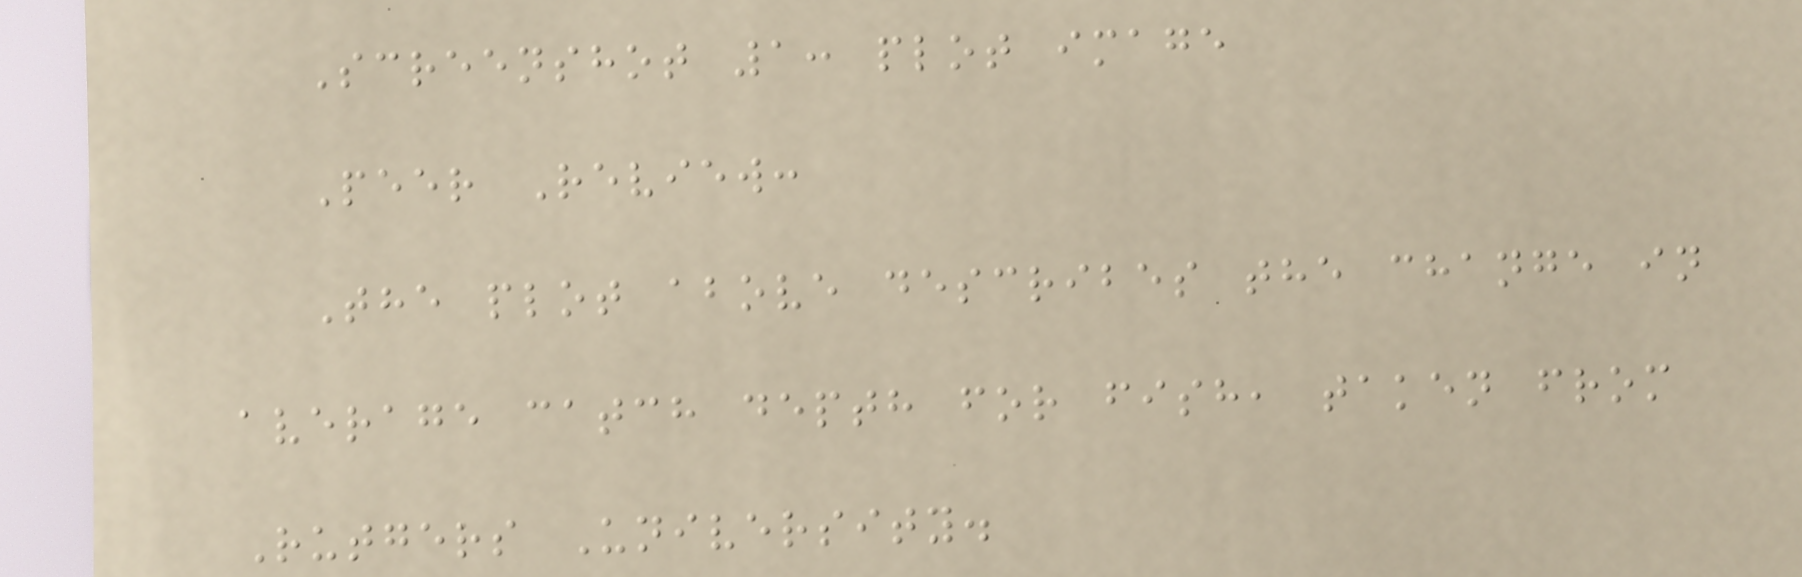Screenshot 1: plot image
Peer Review:
The plot above describes the change in
average catch depth for fish, taken from
Rutgers University.
